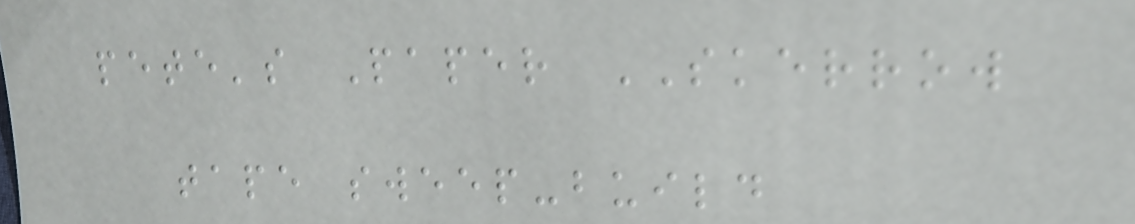pete's Paper SKERROW
tape sweep-build
